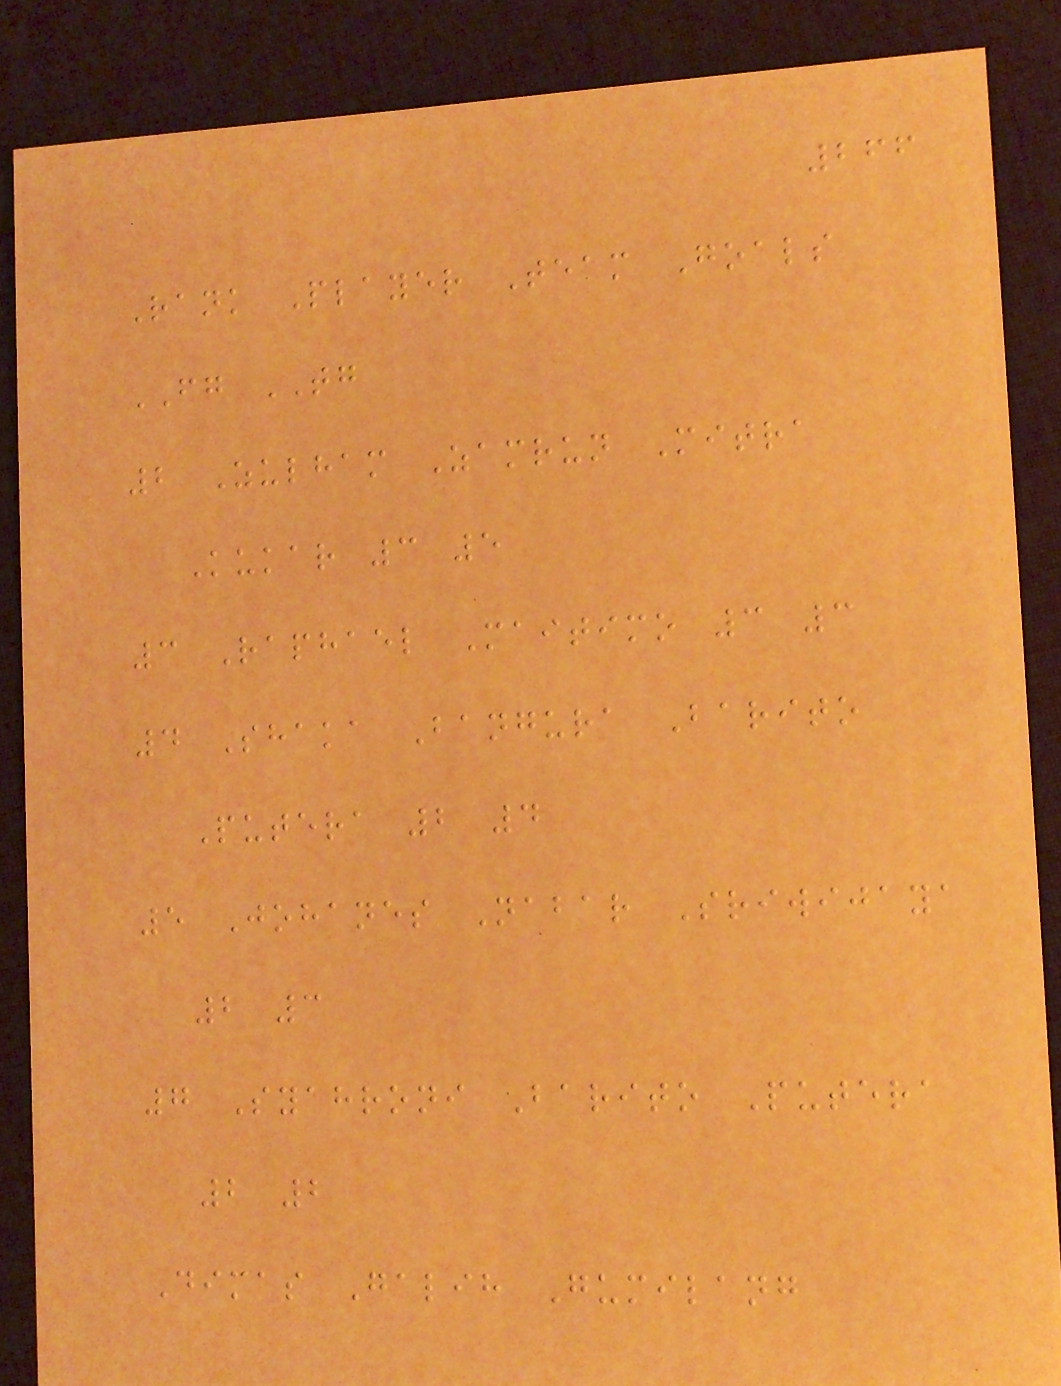266
Rank Player Team Goals
FG TG
2 Zulham Zamrun Mitra
Kukar 3 5
3 Raphael Maitimo 3 3
4 Shaka Bangura Barito
Putera 2 4
5 Johanes Nabar Sriwijaya
2 3
7 Syahroni Barito Putera
2 2
Dimas Galih Gumilang
